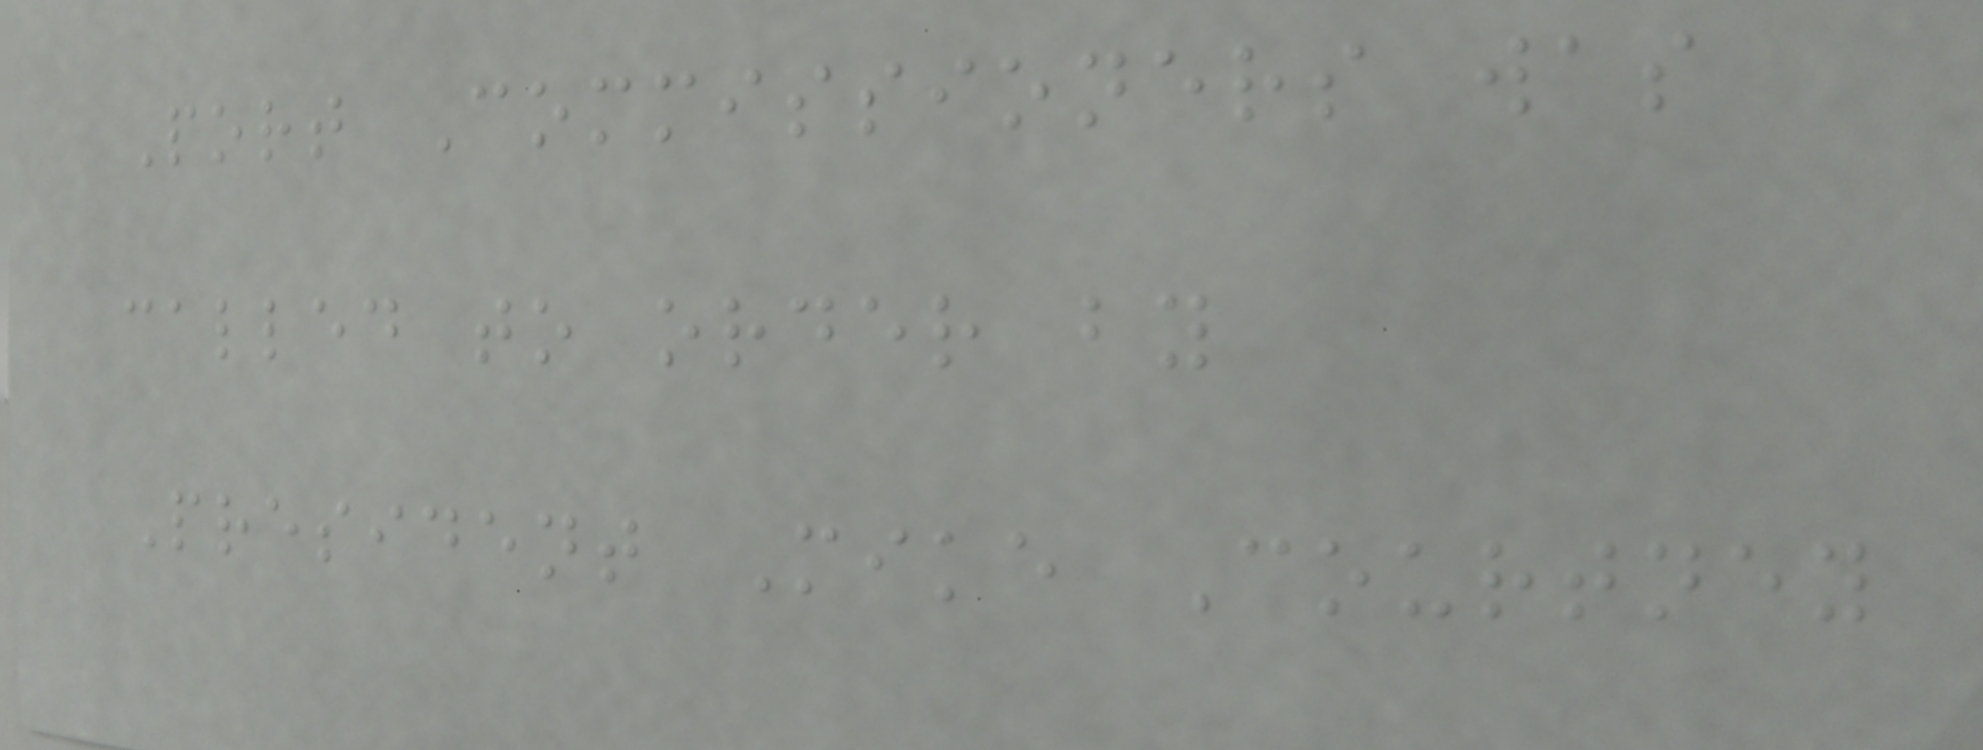Port Commissioners was
called to order by
President Mike Courtney
